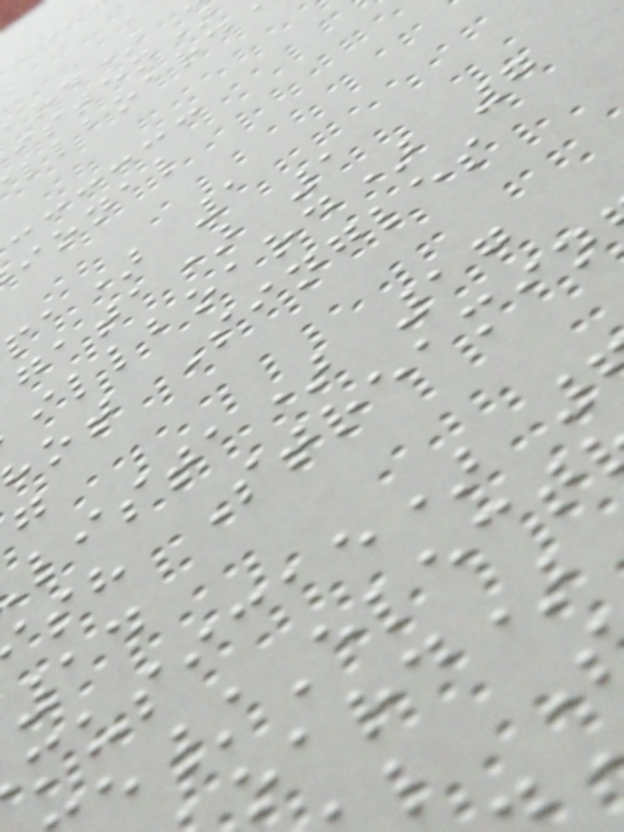pa) 1
gata) 1
illboard) 7
ot Singles
lista) 17
sh Streamin
musicae)
